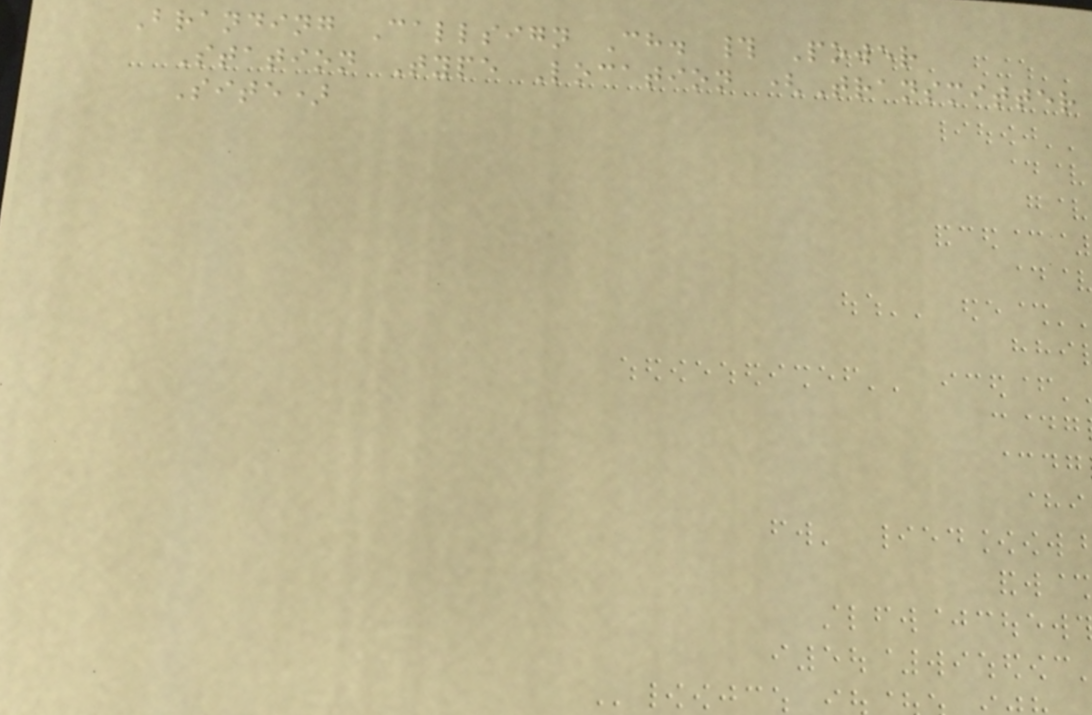Branding Callsign Ch. # Power
Station Type Location (Transmitter
Site)
